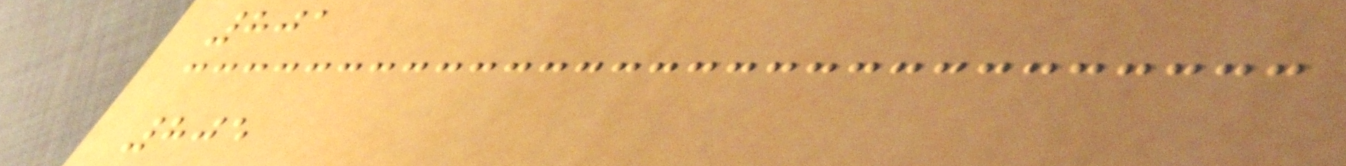801
805
